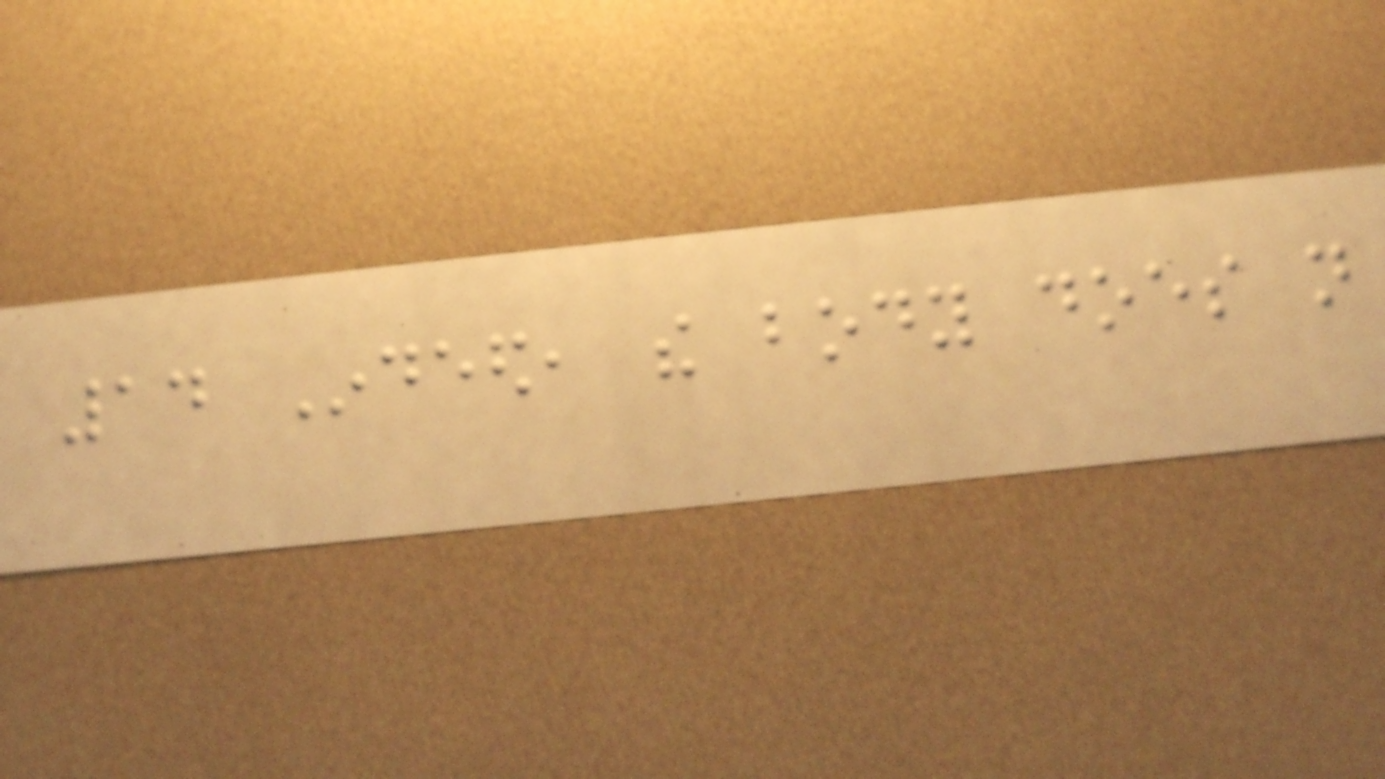14 Indeed, the body does not
